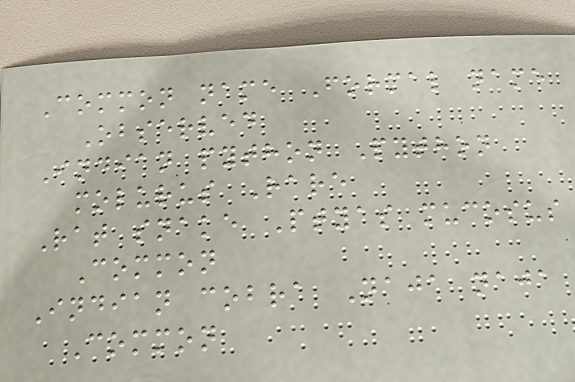Common name Formal name
Observed
Indian python Python
molurus Rare
Rat snake Ptyas mucosus
Common
Indian cobra Naja naja
Common
